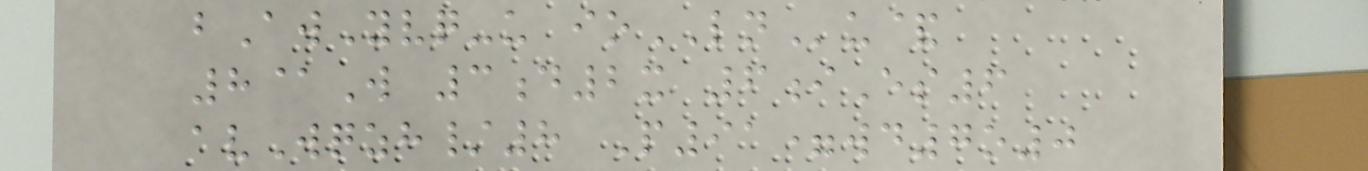bAwYvq-u ioLNu&
8@W 3d2x 6iEs6
avWqzh/8 P91=wd7o0
